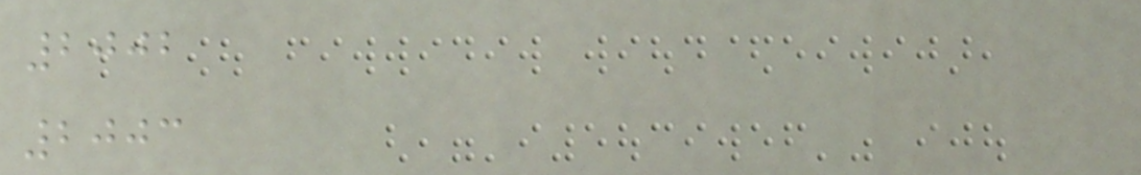2002
2003
